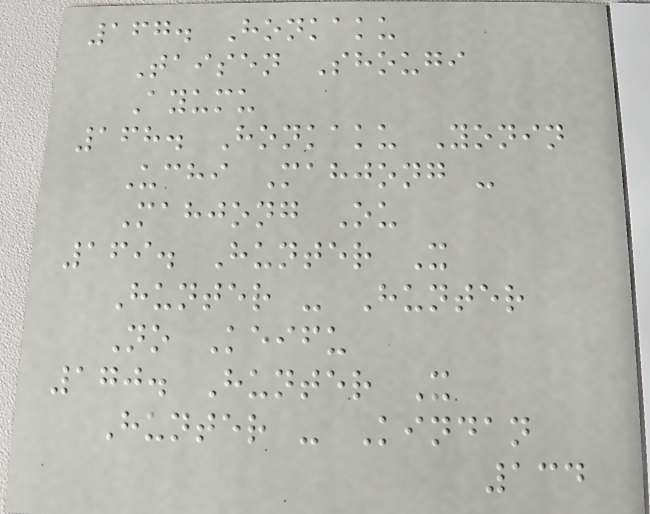167. Honkaku
Taisen Shougi
Ayumu
168. Honkaku Yonin
Uchi Mahjong -
Mahjong Ou
169. Hunter X
Hunter - Hunter
No Keifu
170. Hunter X
Hunter - Kindan
134
